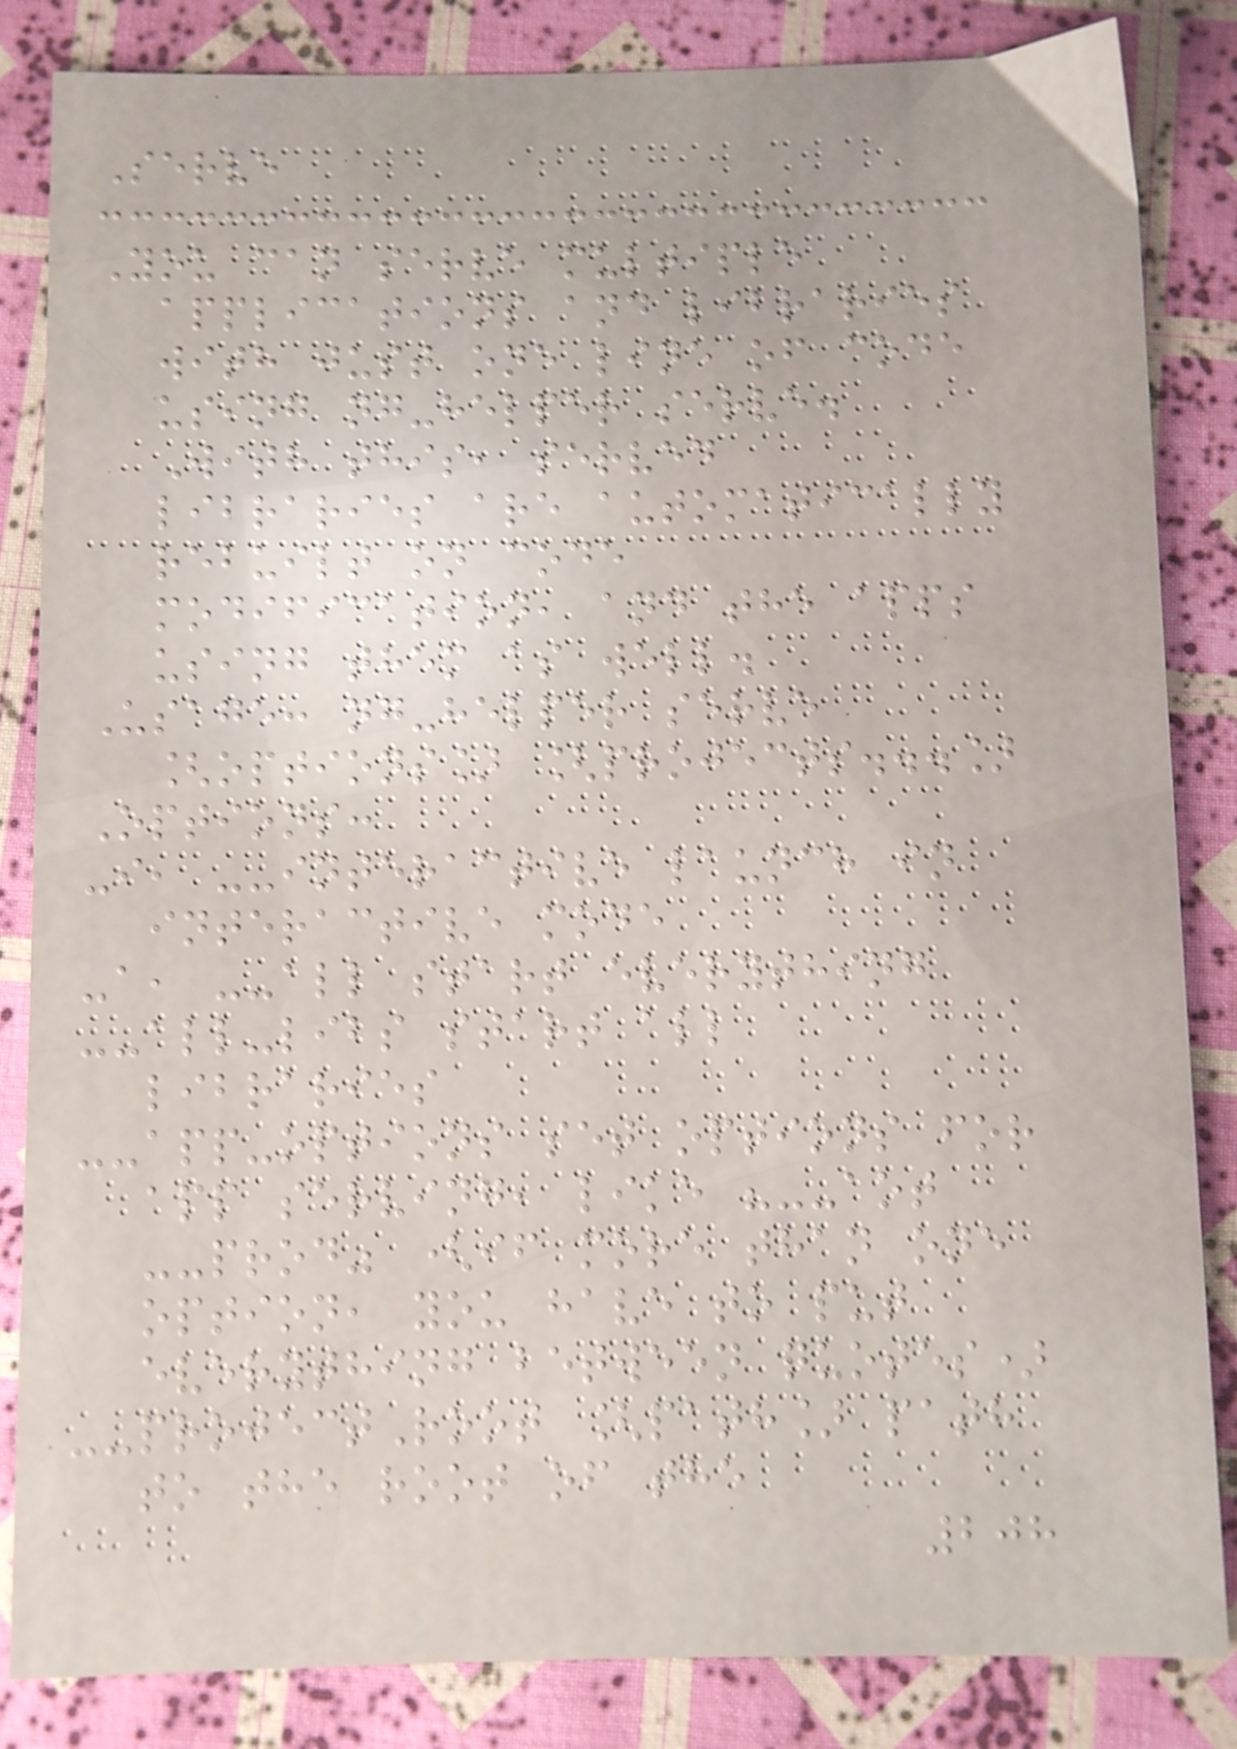Serve
You can serve multiple
applications and libraries
with just one line of code
using ng-helper serve.
With this, served
libraries are automatically
rebuilt on code
modification, and the apps
using them as well.
Usage: ng-helper serve
[options] [projects...]
Options:
-i, --interactive launch in
interactive mode
-a, --all start everything
--all-libs start all
libraries
--app-options set options for
app serving, like "--aot
--prod" (if more than one
option, you have to put
everything between quotes)
--projectRoot [path] path
to the root of the
208
